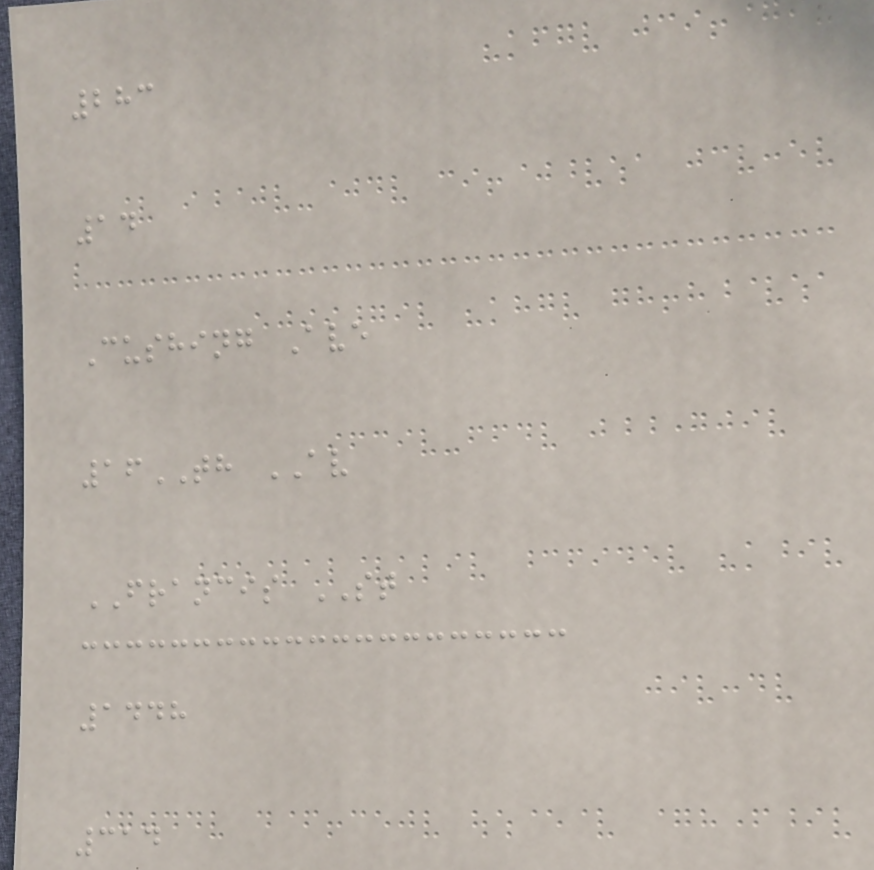283
14
Cushing Ave
16TH AV
FRANCIS ST
1448
314
